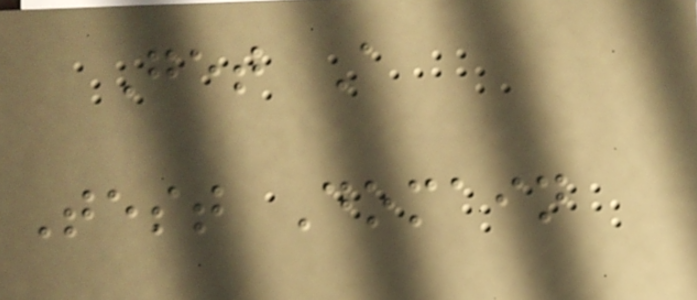Get A
Test Domain
